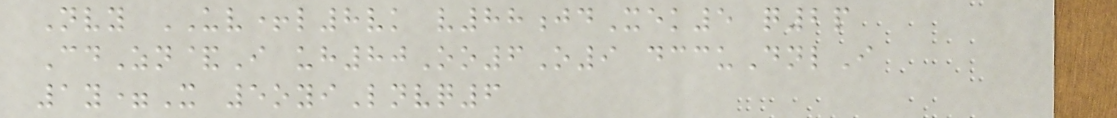Nvy UV+l8vk v88jdXek5 q2p
CdZn&I uh80Oo6O9 dccuDnlI
1y=X 5oyiLnvq6
